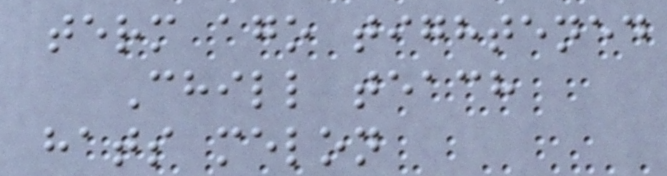term ago tightened
Chill teach
hats melon
